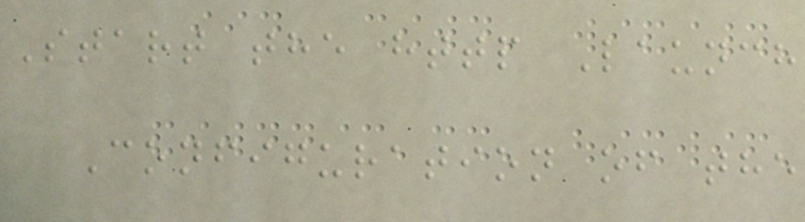Start the http Launch
Configuration of the
